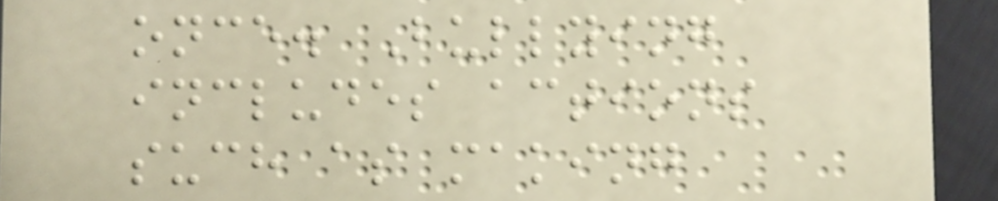once. Bullying
includes actions
such as making
